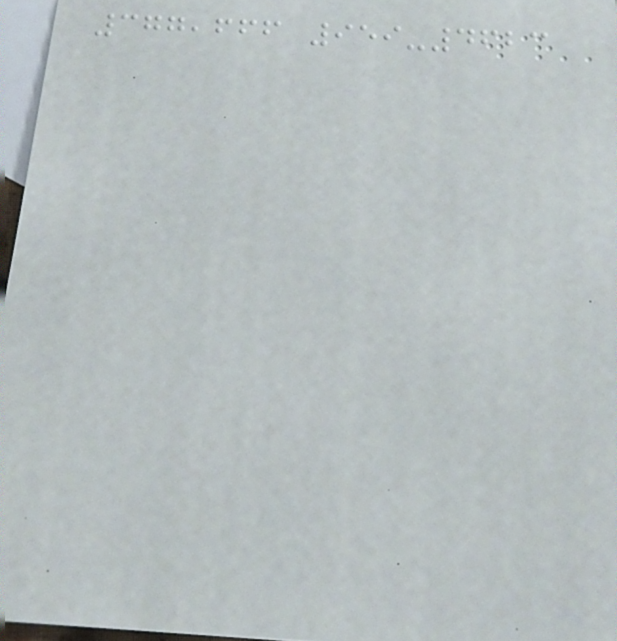377,666 959-4623
